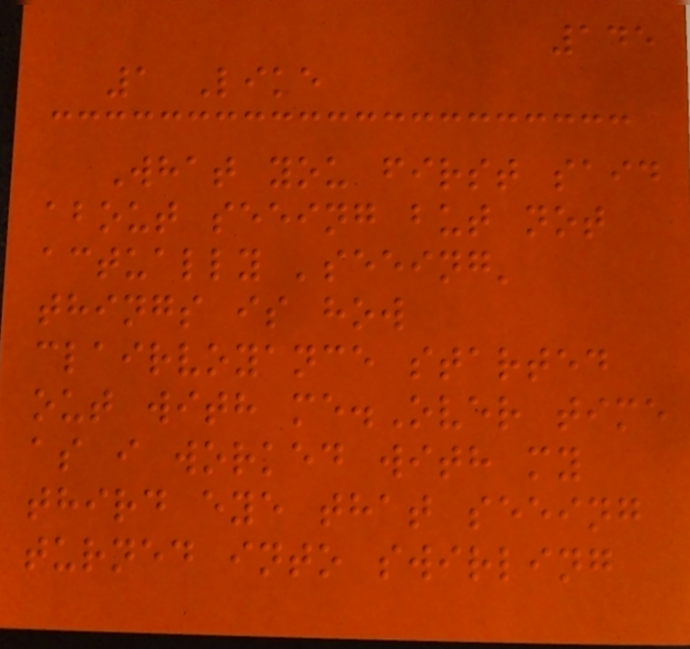145
1 Like
What you first said
about seeing but not
actually 'seeing'
things is how
clairvoyance started
out with me.Over time
as i worked with my
third eye that seeing
turned into swirling
